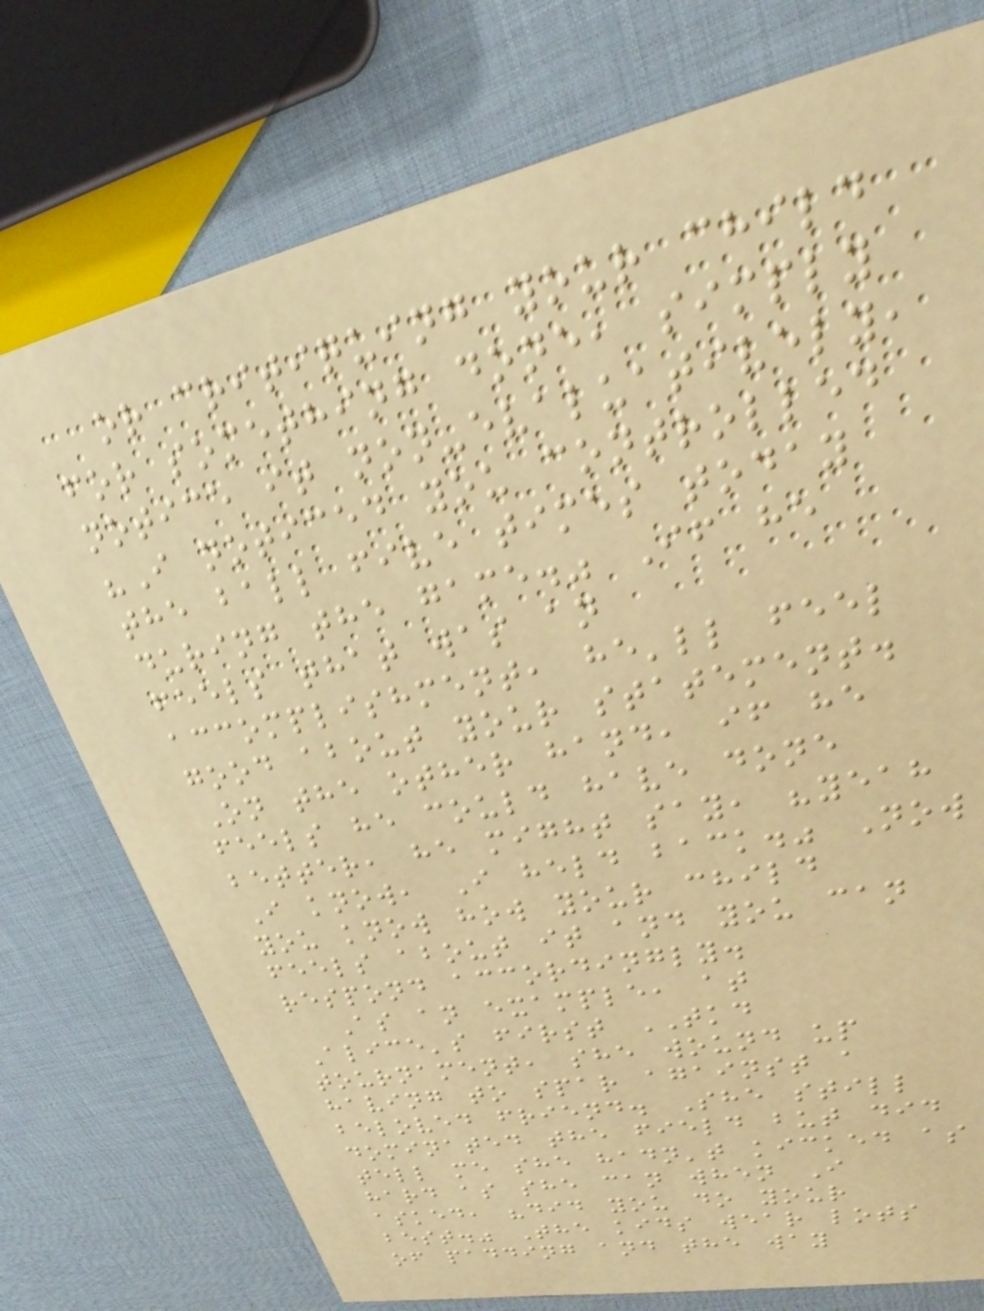or critiquing your child
for something done, simply
notice it non-evaluatively,
"I noticed you controlled
the ball five times today
during the game." If he
feels that was an
accomplishment, he'll feel
good about your statement.
On the other hand, if he
feels he could have done
better, he might say, "yeah
I know, I held back." Now
you know how your child
feels about it and you can
respond accordingly.
As an example, at
Alice's first TKD
tournament, she wound up
having to spar against a
beloved friend. She still
dominated the field but did
tell me she hadn't kicked as
hard as she can when I
asked, "did you do your
best." The kids wear lots
of padding and the way
